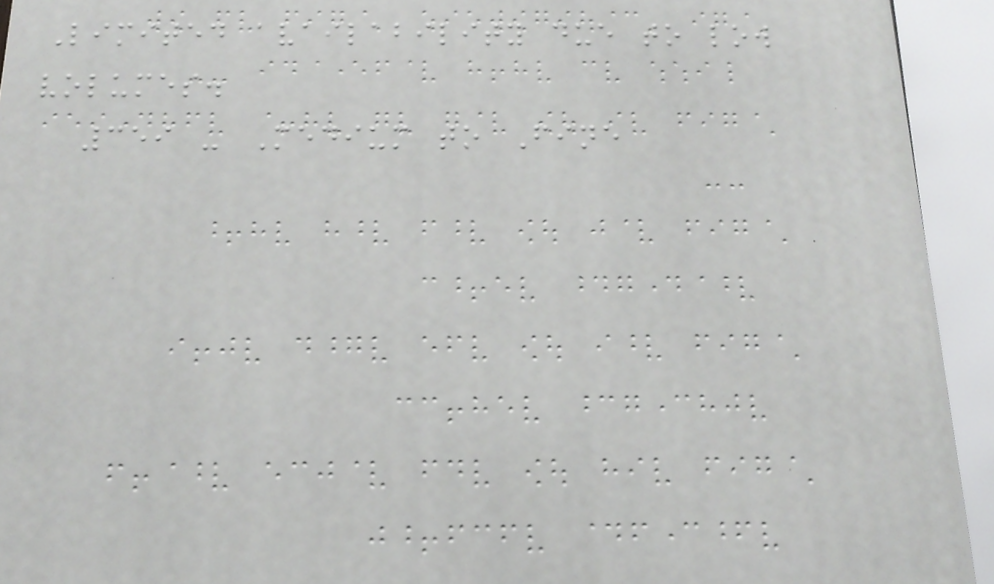Limited availability due to low
volumes.
359 - Medium to Fine
